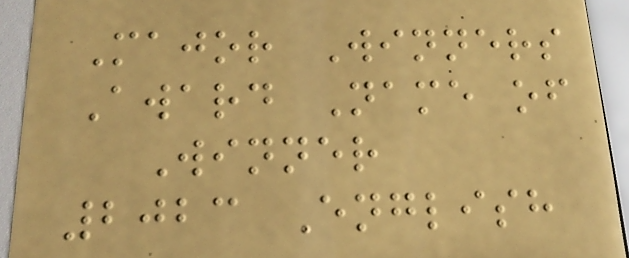Major Winners
Award Name of
Winner
2023 English
